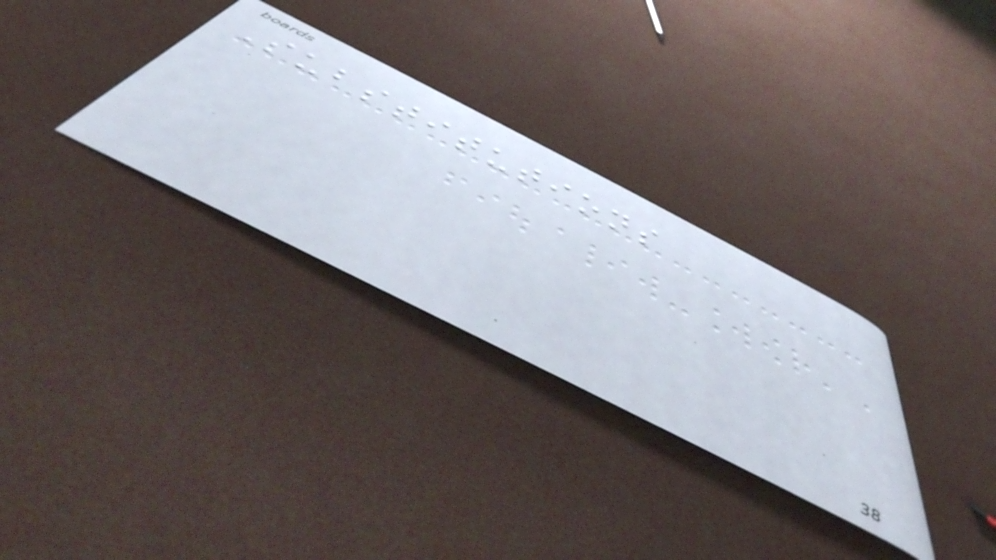Substitutions
